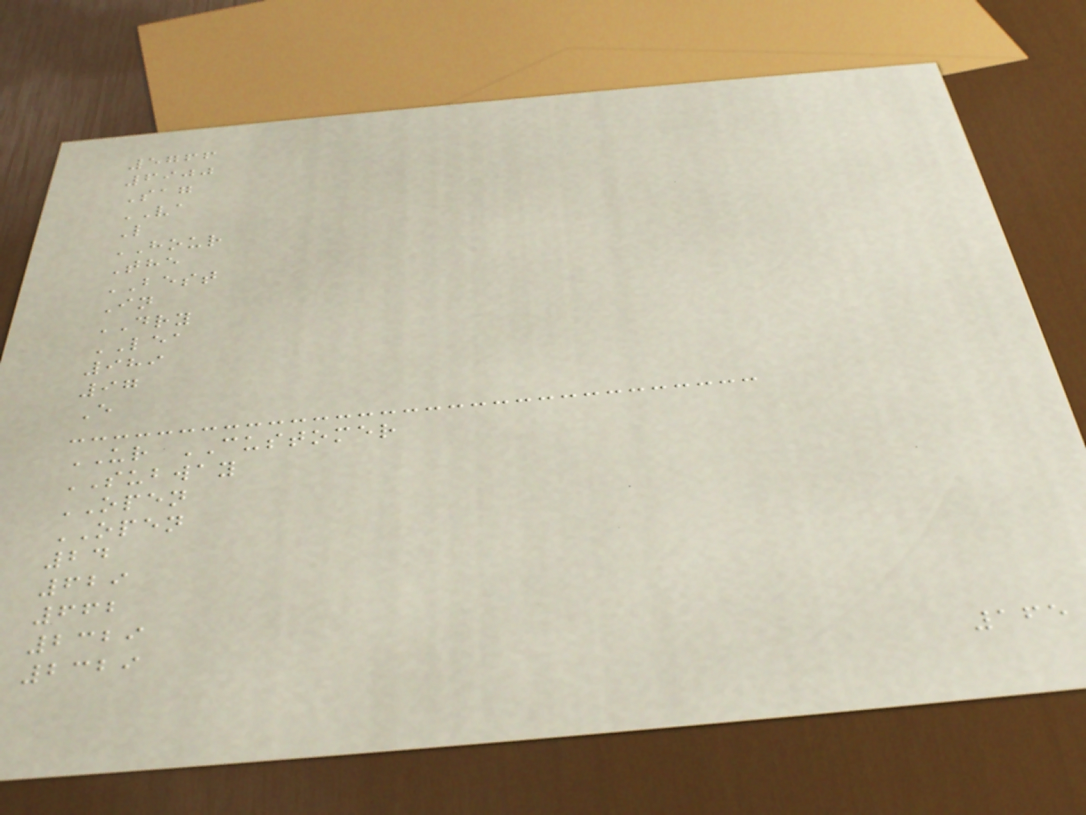5766
6900
Sag
VA
L
HOUR
The
BEST
In
DRY
LEA
989
97
E
UR CUSTOMER
SUBWAY
OPEN
OPEN
24
629
662
2329
2329
165
